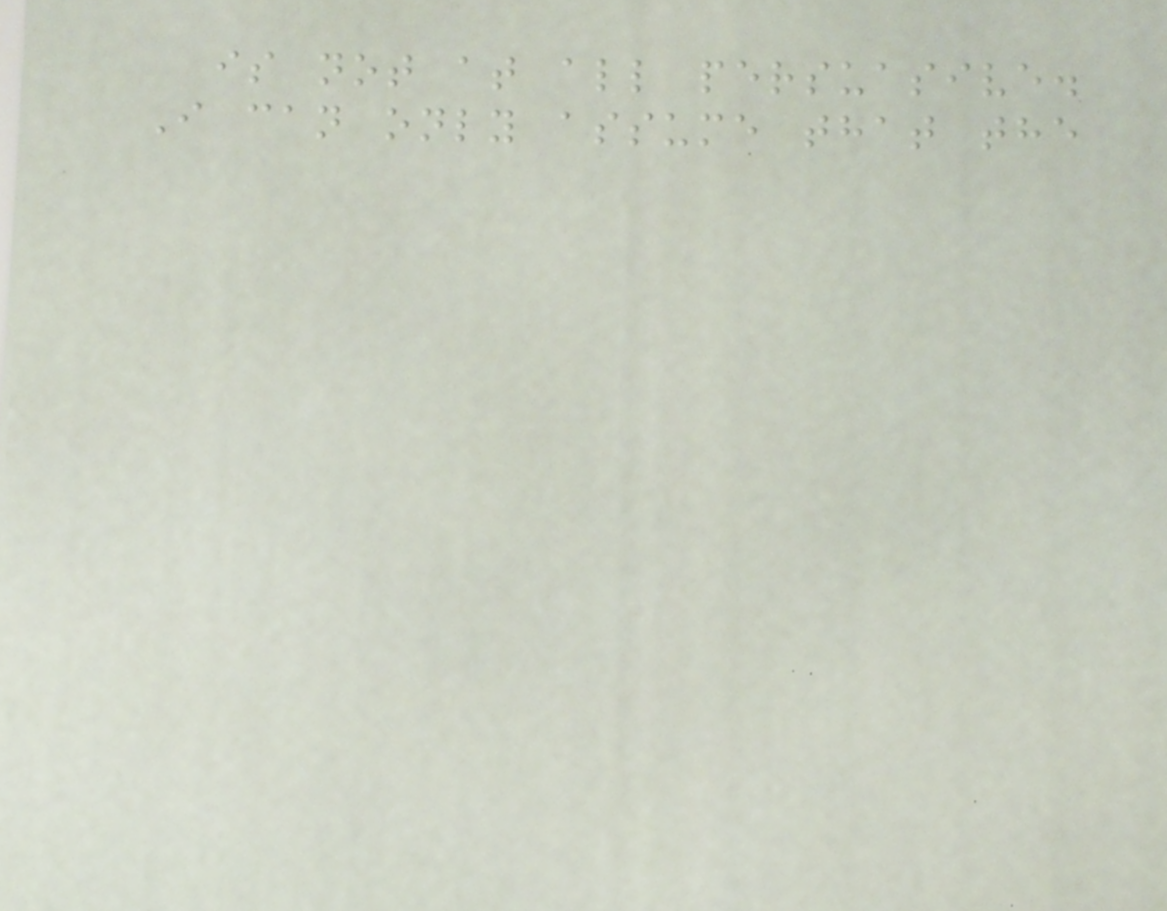is not at all persuasive.
I can only assume that the
